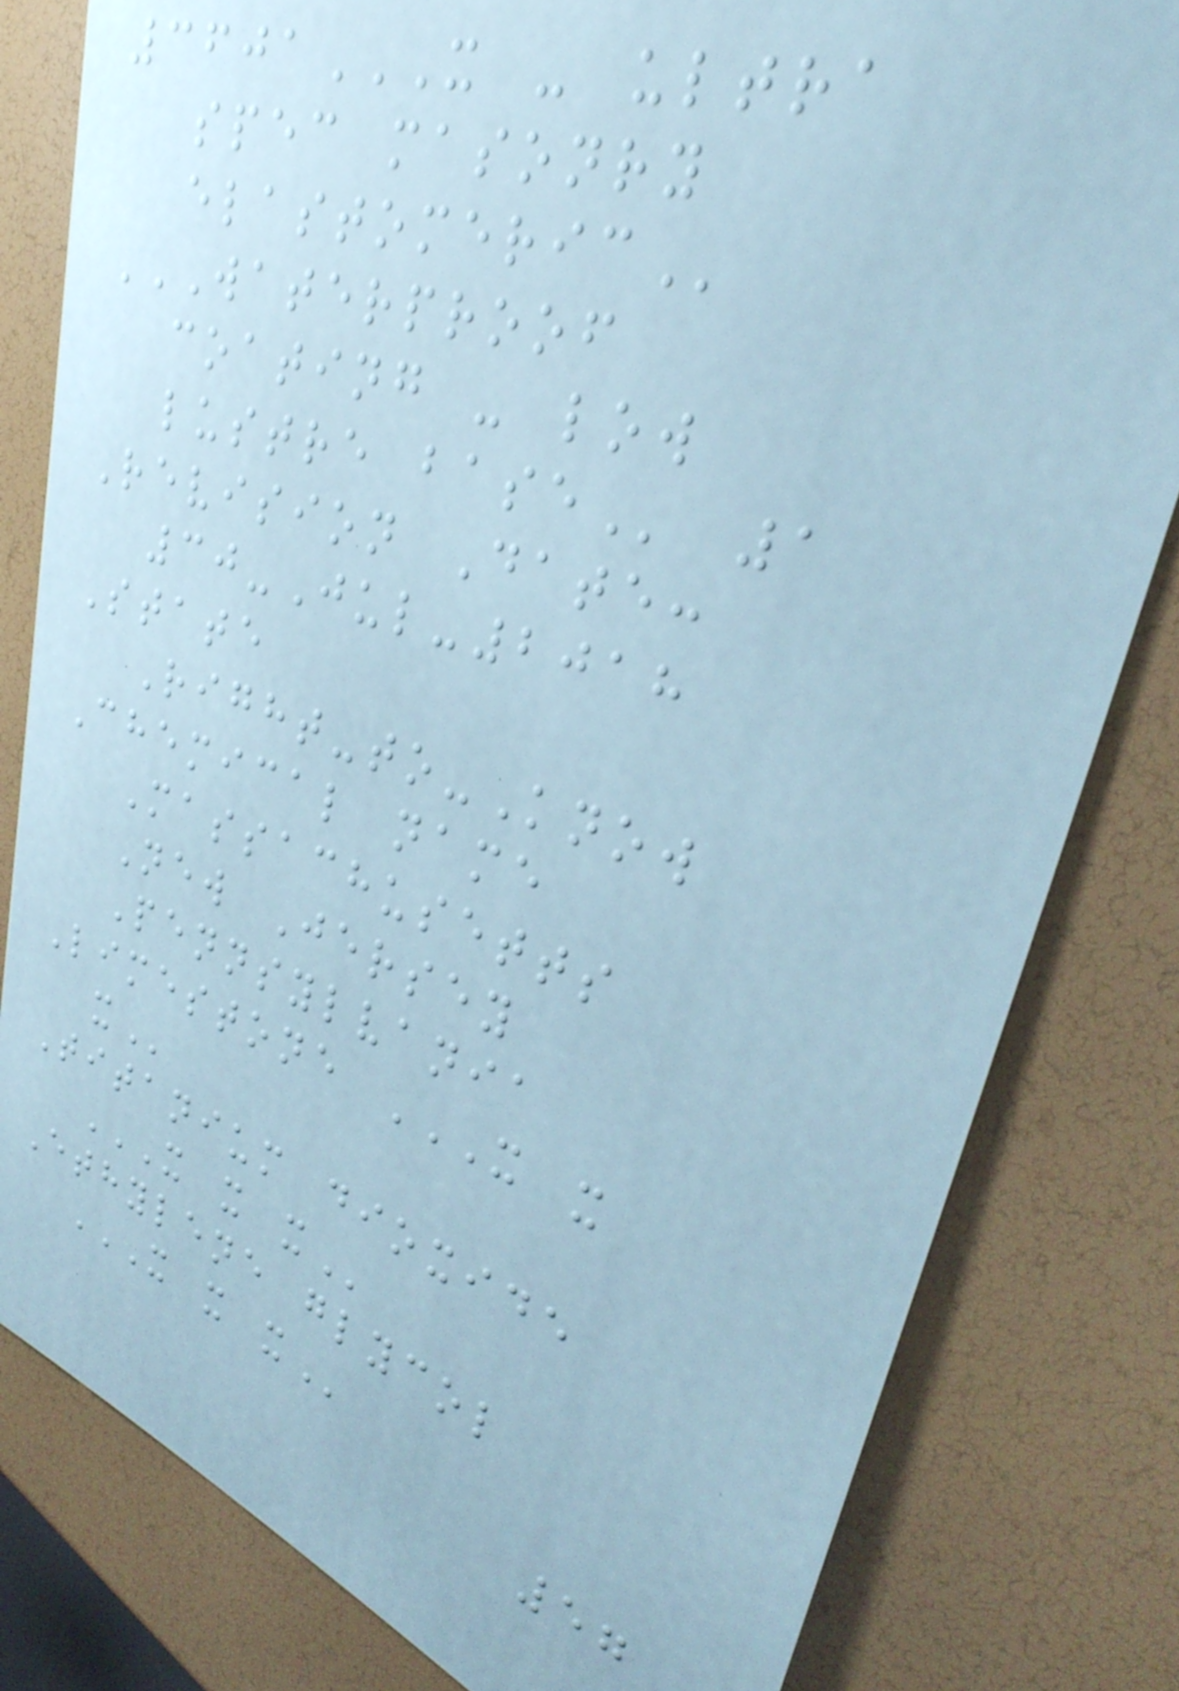3601X - ULTRA
SPEC MASONRY
ELASTOMERIC
WATERPROOF
COATING - LOW
LUSTRE BASE 1
Revision Date:
30-Jul-2018
State
Right-to-Know
Chemical name
Massachusetts
New Jersey
Pennsylvania
Limestone X X
X
Titanium dioxide
X X X
Ethylene glycol
X X X
57
